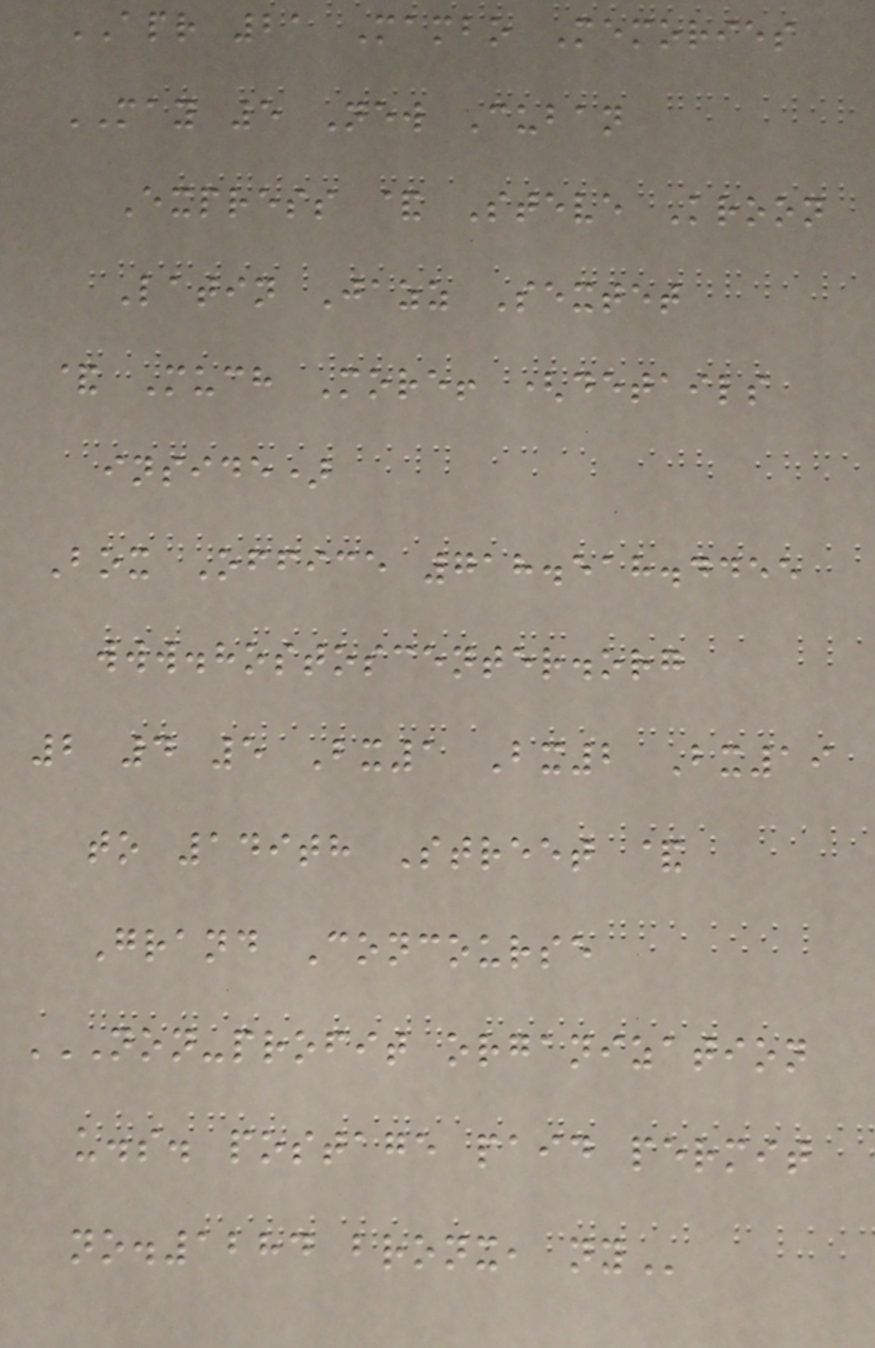APR 21 Mambo Memories
MAY 5 New Cuban
Express & Steve Kroon
Latin Jazz Sextet
& Much More! (details
inside)
Box Office 718.518.4455
www.hostoscenter.org
2 4 5 Bx1 Bx2 Bx19
to 149th Street &
Grand Concourse
NON-PROFIT ORGANIZATION
U.S. POSTAGE PAID PERMIT
NO.1284 BRONX, NY
